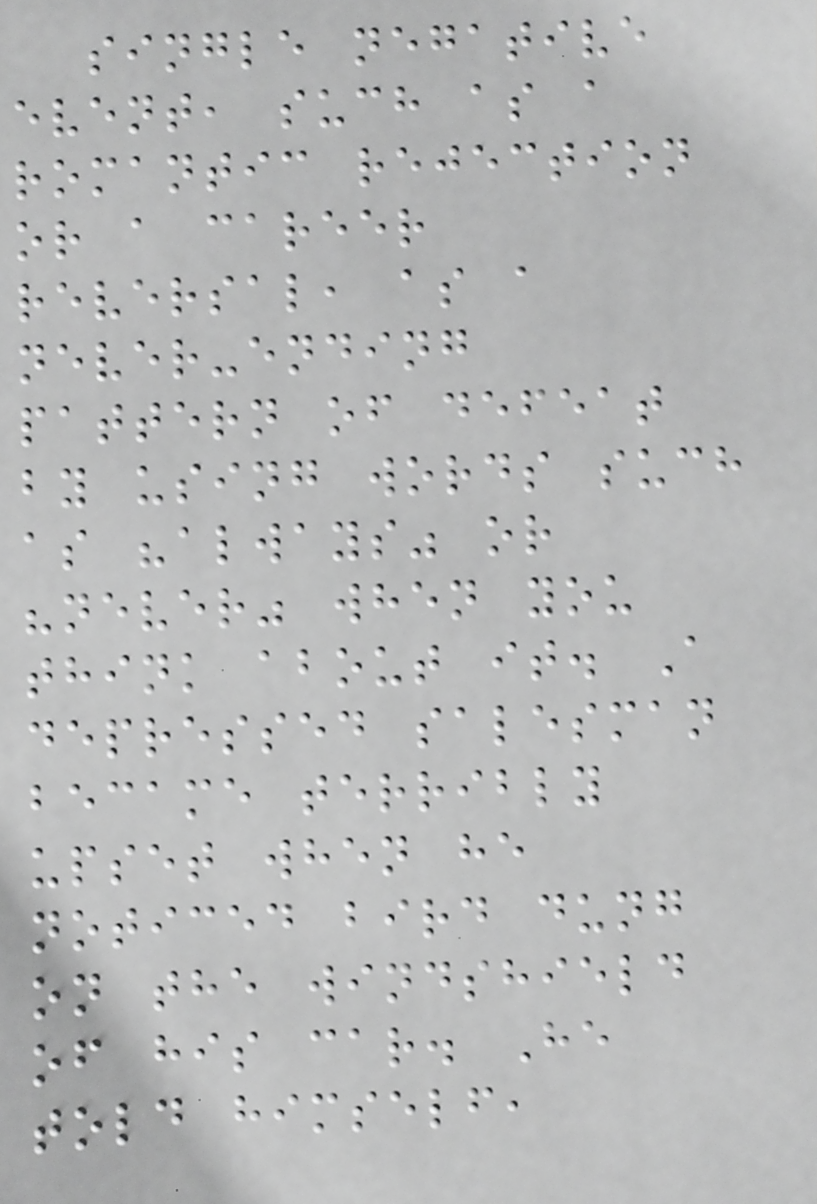single negative
event, such as a
romantic rejection
or a career
reversal, as a
never-ending
pattern of defeat
by using words such
as "always" or
"never" when you
think about it. A
depressed salesman
became terribly
upset when he
noticed bird dung
on the windshield
of his car. He
told himself,
